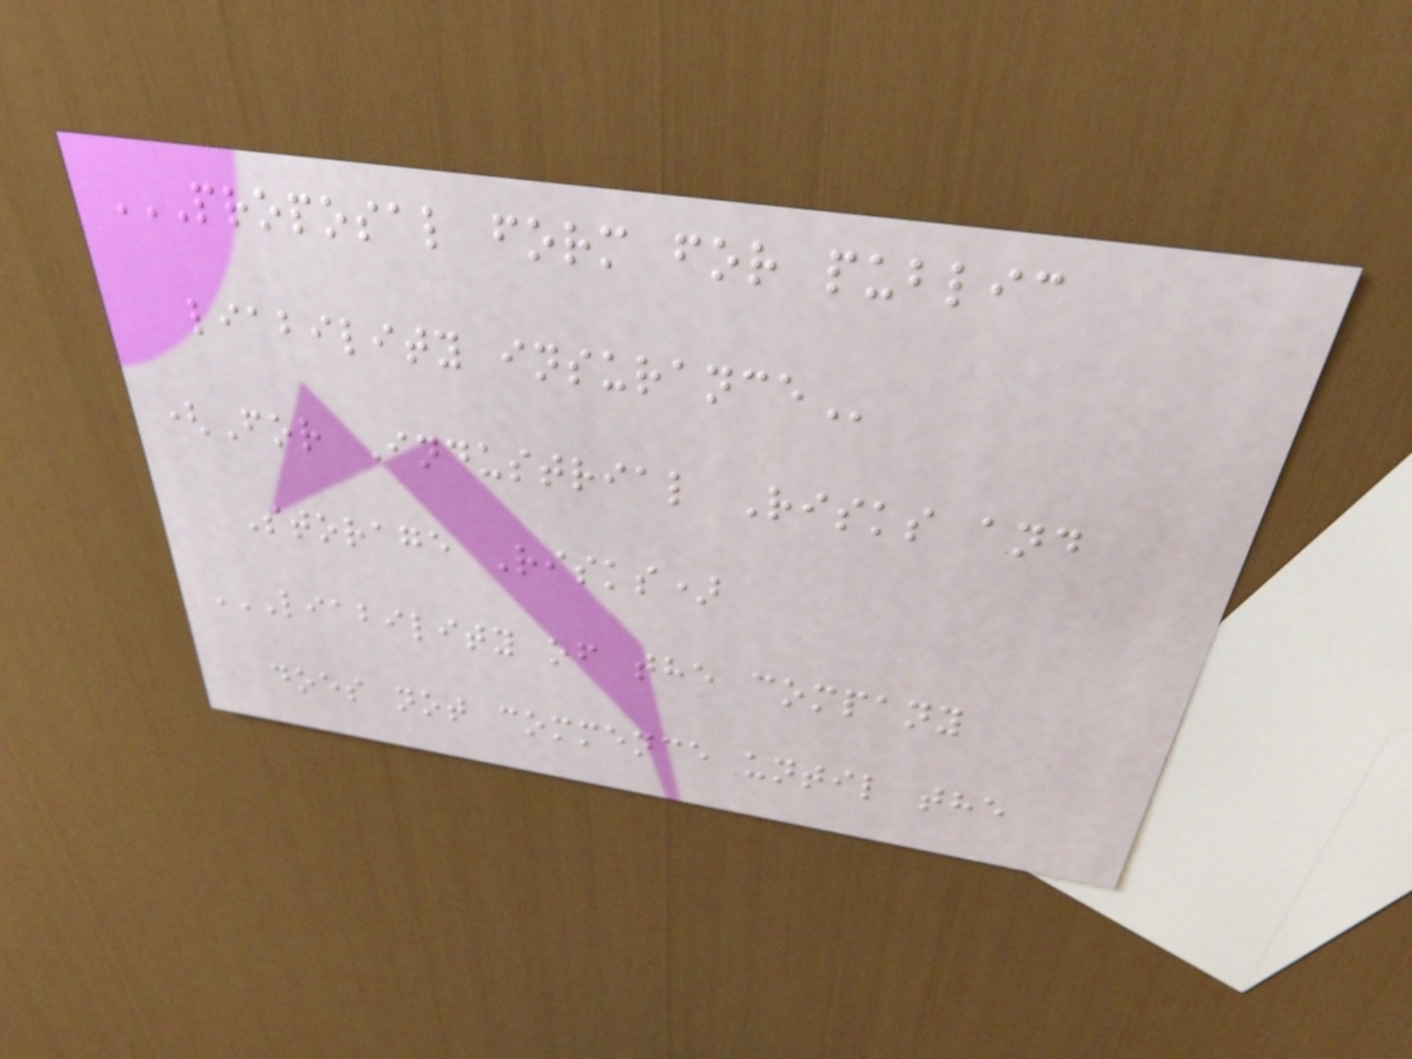PROPOSAL FORM FOR PUBLIC
LIABILITY INSURANCE
(For Industrial Risks and
Storage Risks)
LIABILITY OF THE COMPANY
DOES NOT COMMENCE UNTIL THE
